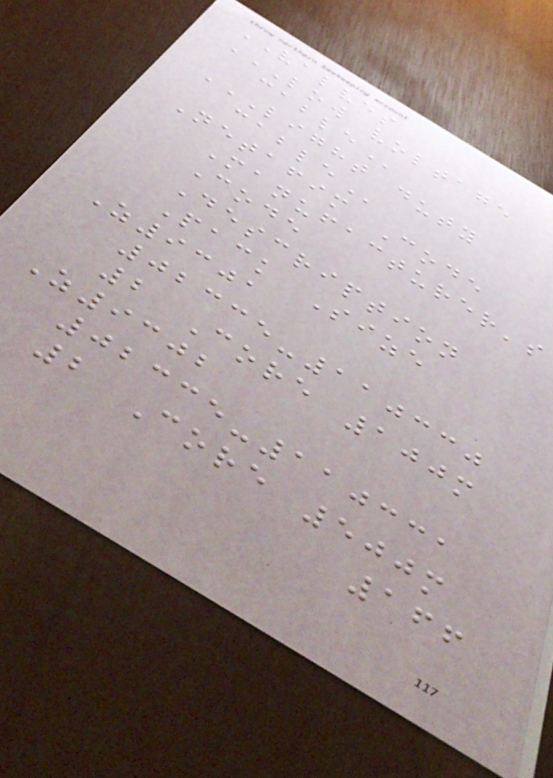VALVES
LOW VOLTAGE
CABLE
LIGHT DUTY
CABLE
Netafim Code
Manufacturer's
Code
Description
Pack Size
Z9301
02335-110330
2 Core 100m
Z9302
02335-110331
2 Core 500m
166
